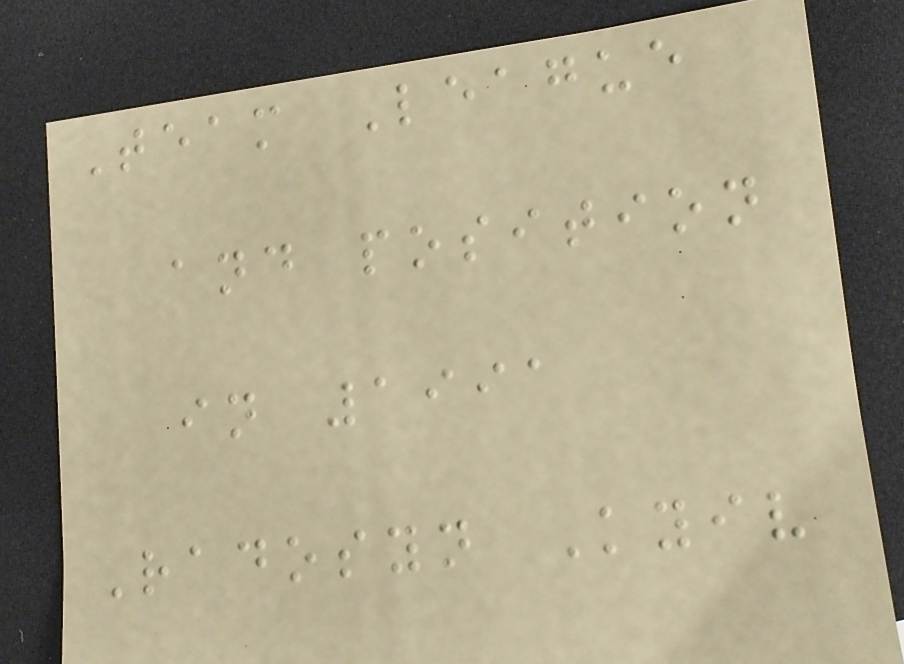Team League
and position
in 1991
Radosyn Kyiv
